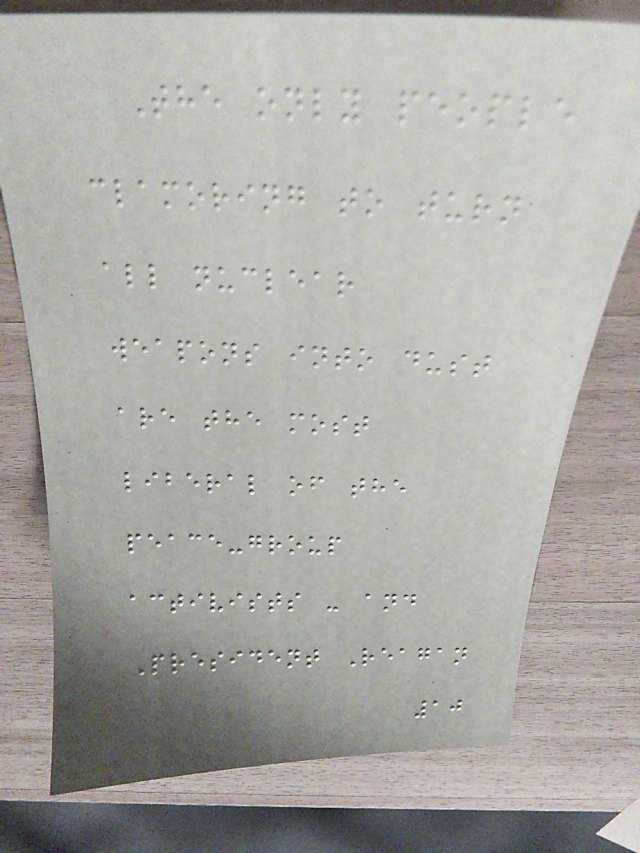The only people
clamoring to turn
all nuclear
weapons into dust
are the most
liberal of the
peace-group
activists - and
President Reagan
10
